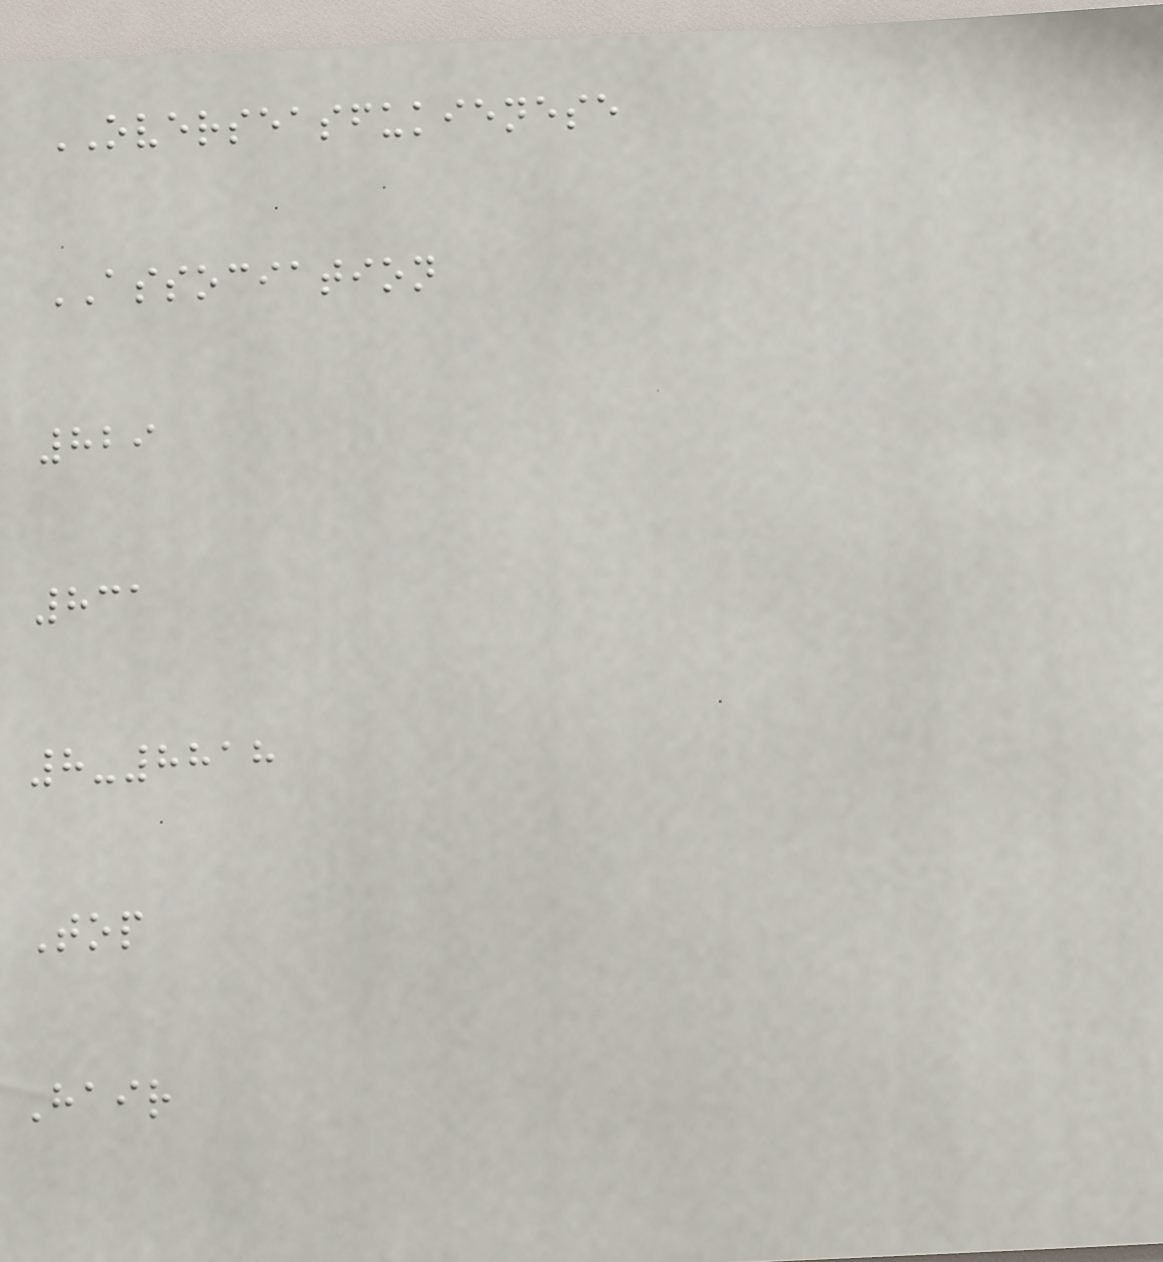OVERSEASFUKIENESE
ASSOCIATION
829
831
8-8818
Top
Hair
